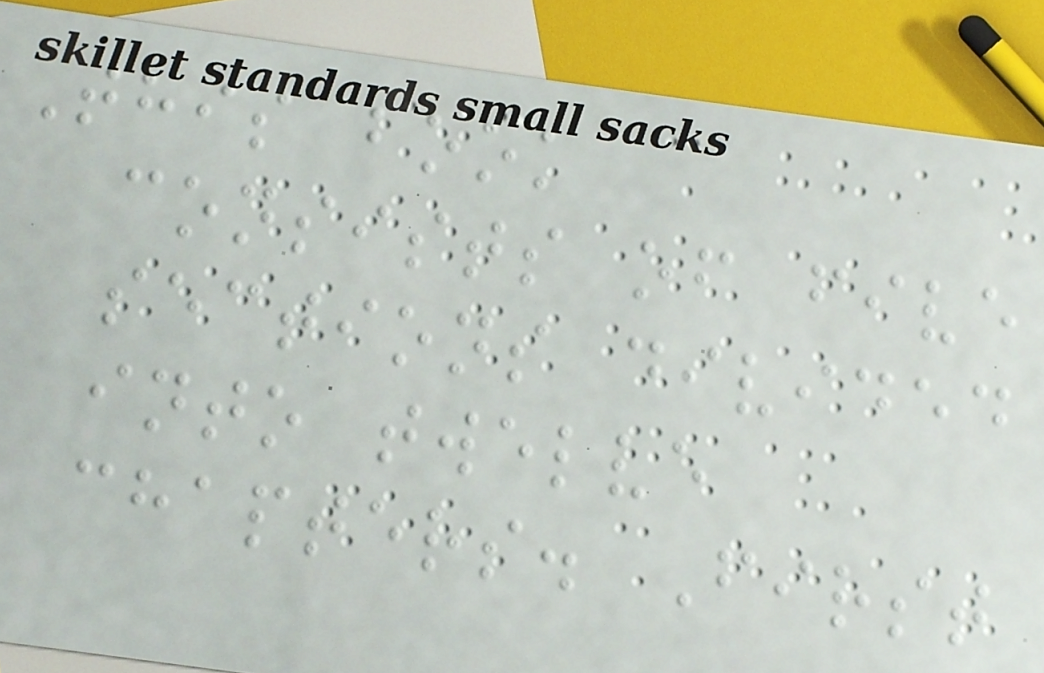This book
consists of five
sections divided
into twelve
chapters. First
